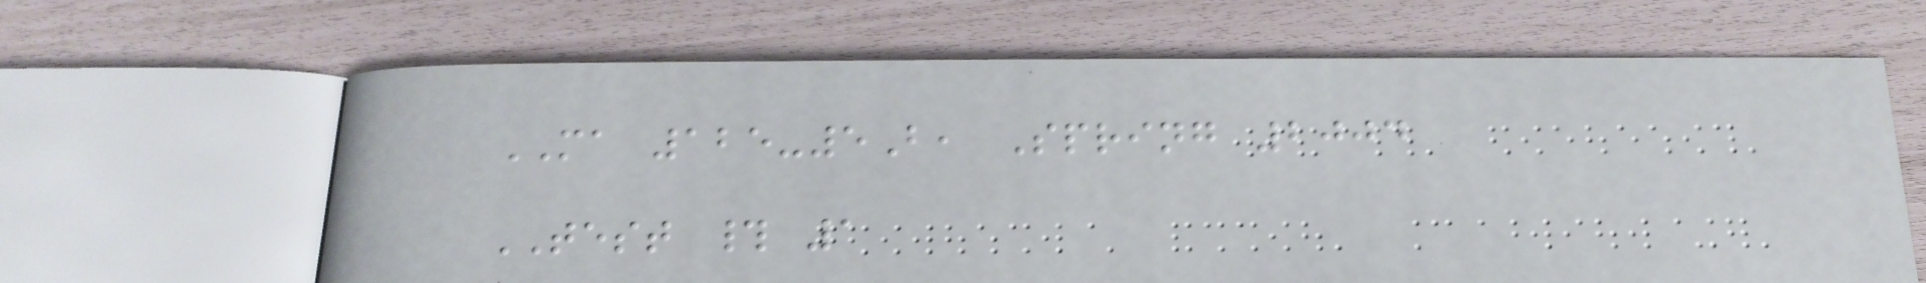MA 125-5B, Spring 2004
TEST # 1
